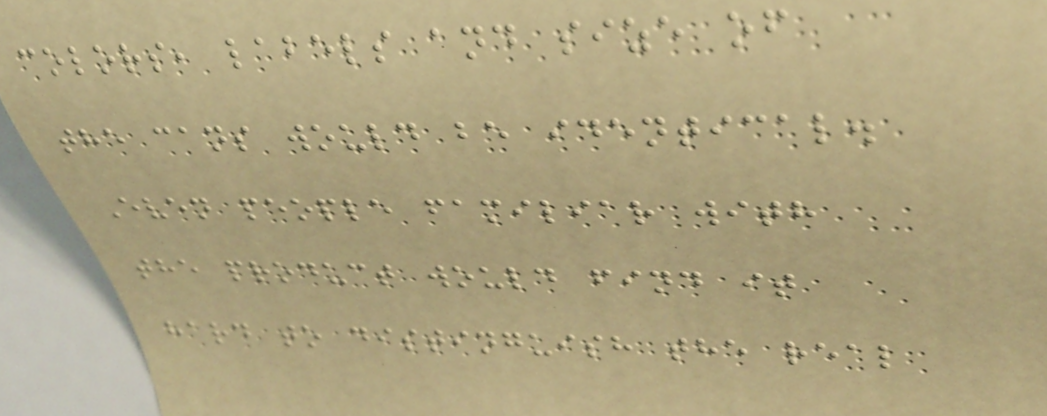colors, labels and size of
the cans would be identical.
Even people familiar with
the product would find it
hard to distinguish the real
